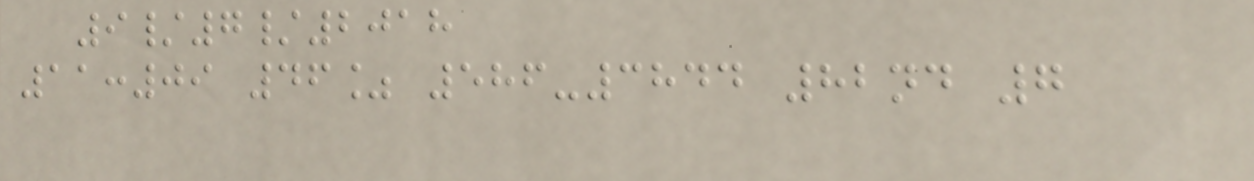9/7/2018
11:09 46% 586-3844 82nd 7
